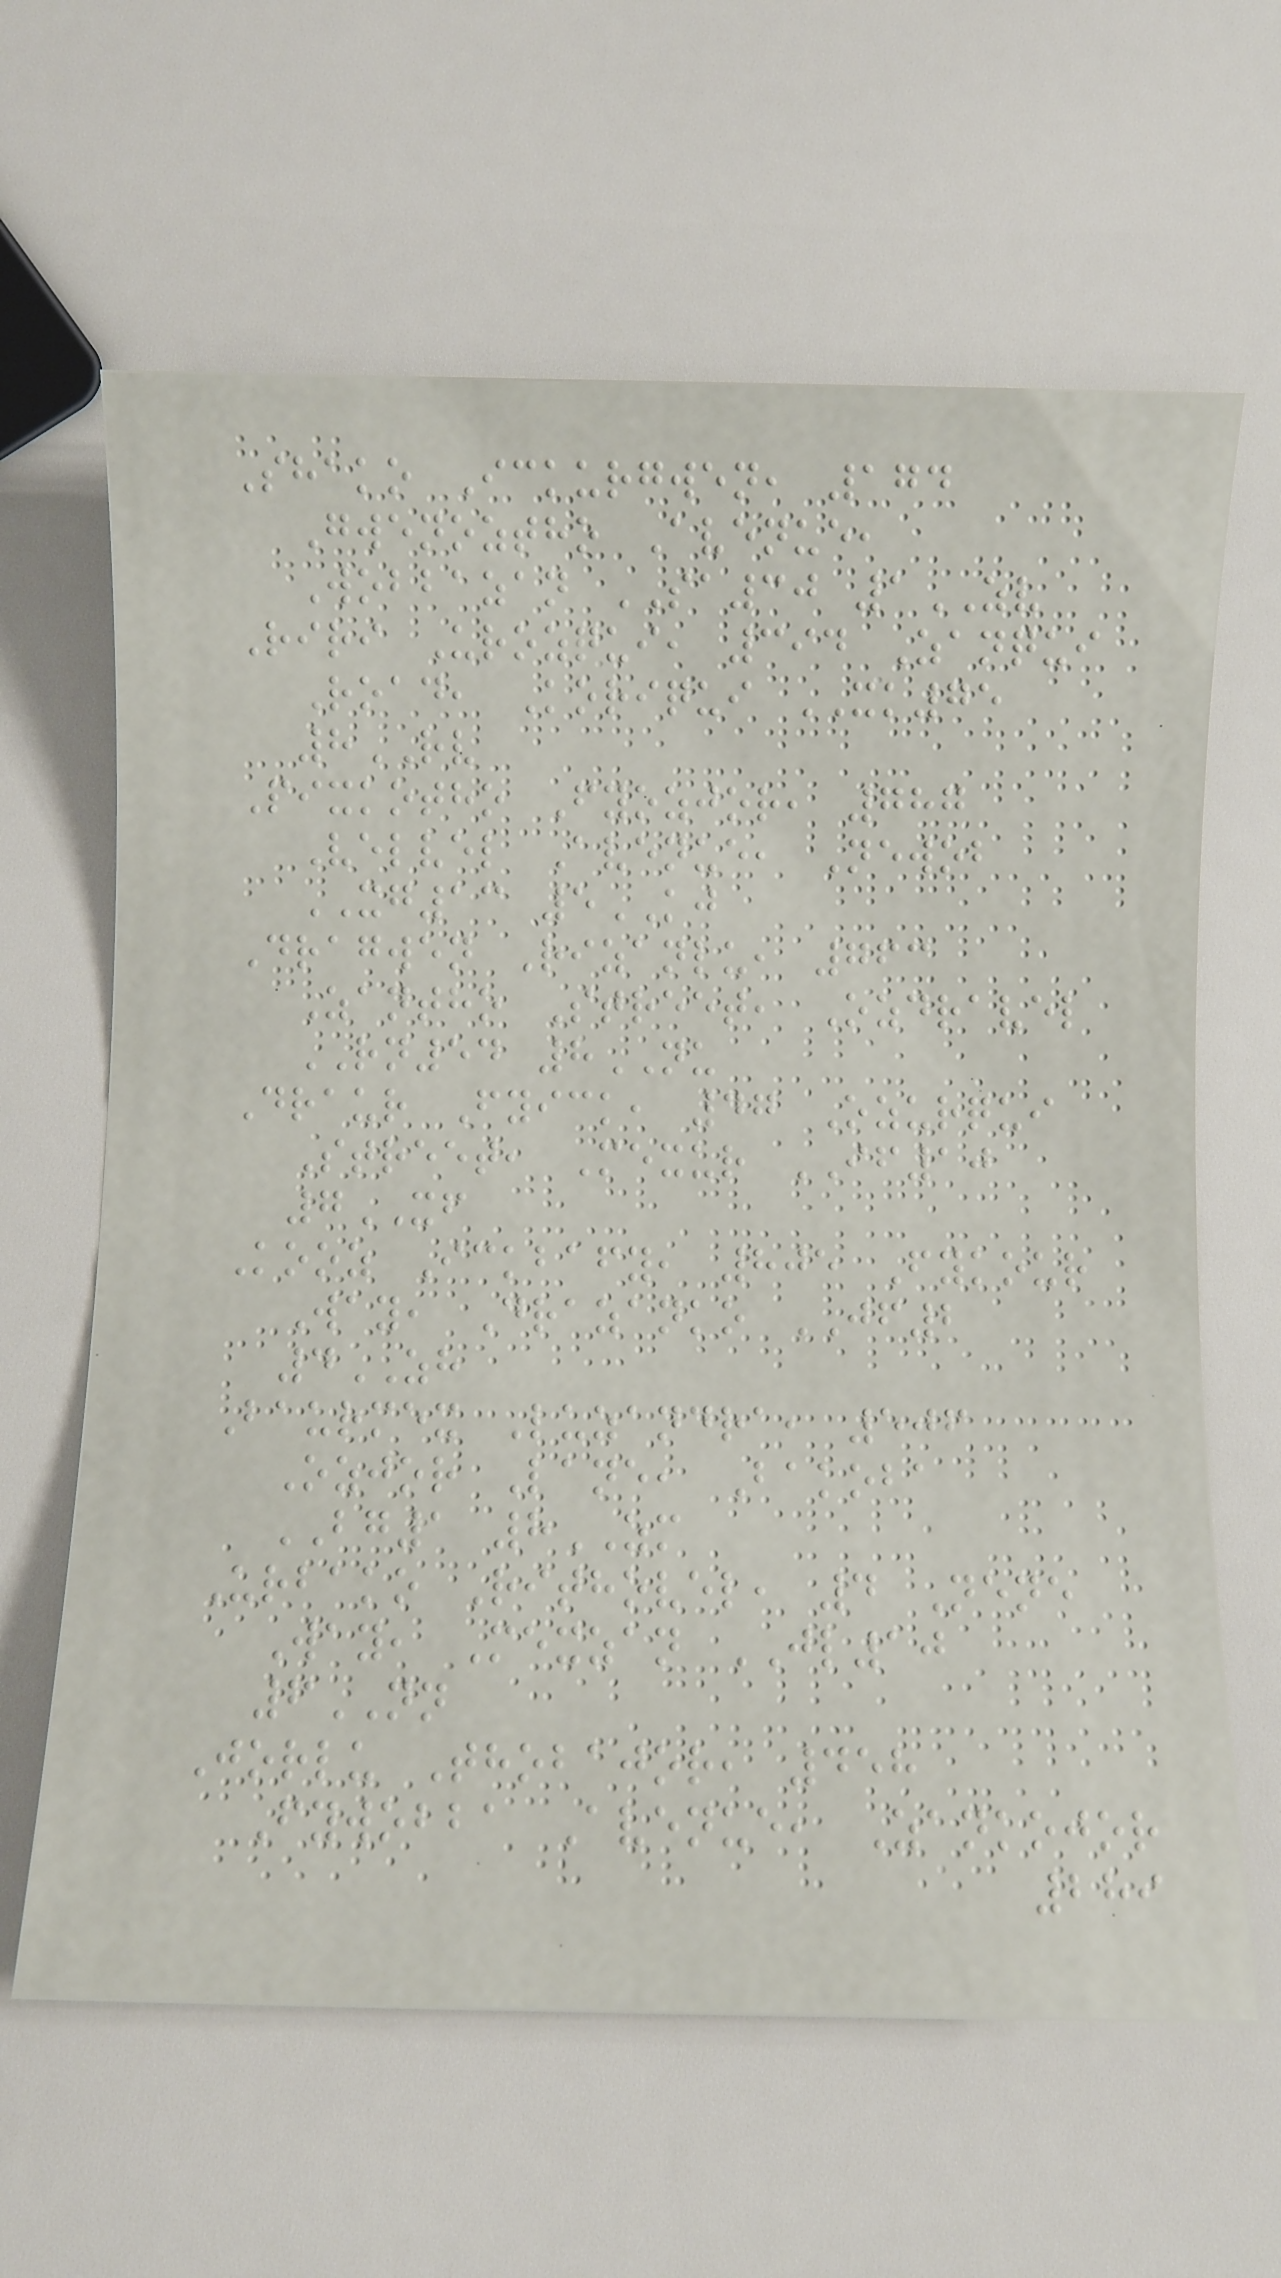Shako Ickurgwen, 174
Gwenoztho Avenue,
Wobbazan SA30 1ZV
Riri Urozqui, 394 Zanqui
Road, Koriqui XK75
8RV
Pixkotho Fyozjor, 787
Velvel Avenue, Newob
XG13 5KJ
Dragwen Rizanlu, 763
Zantho Street, Ozdravel
RN54 8NU
Draur Fyick, 47 Ozurqui
Street, Mexur IF10
7XF
Kooz Ickbafy, 805 Fykour
Way, Drazanko JF2
4ZH
Baurmex Luzandra, 506
Ozjor Lane, Bakoba
BG1 8ZM
Urbako Rithovel, 4 Nene
Way, Mexzan JL10
6NN
Jorlu Thobajor, 458
Fywobba Avenue, Zankojor
289
